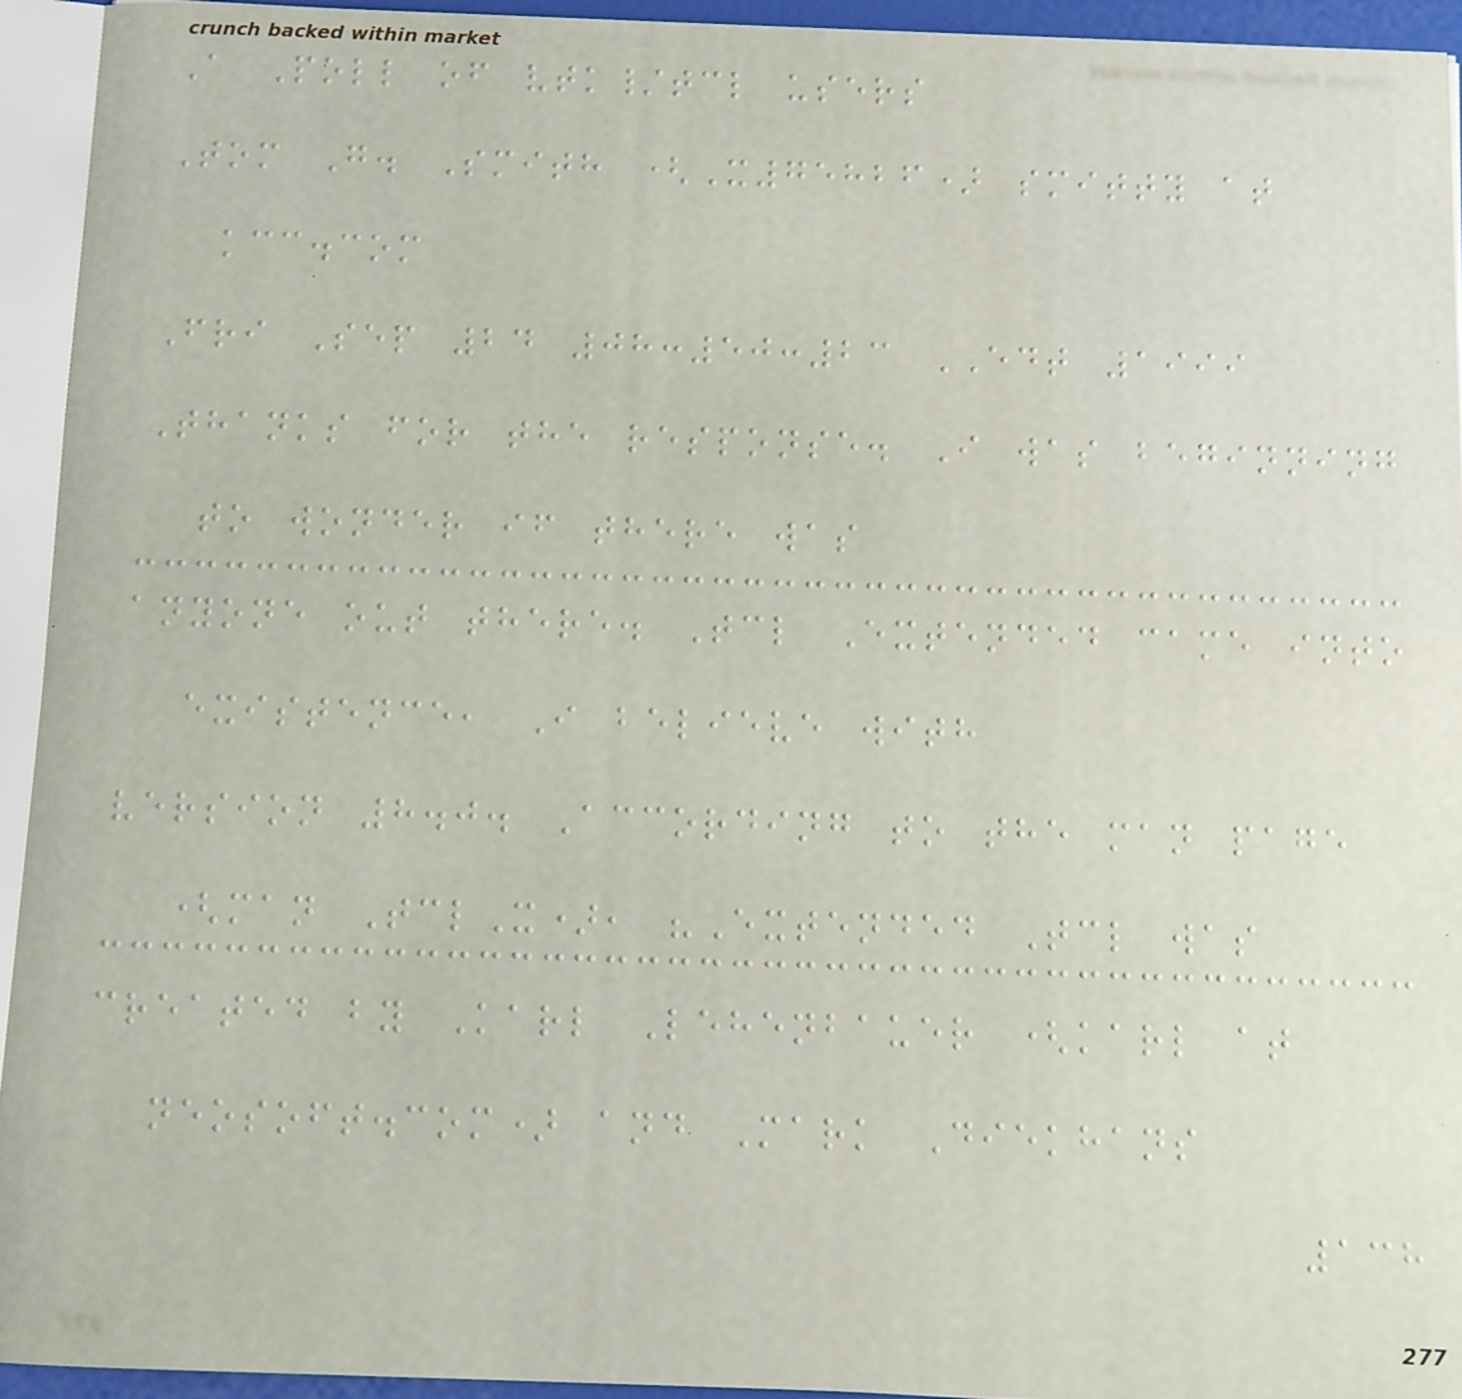A Poll of vtk/tcl users
Tom G. Smith (X75826) smitty at
kcc.com
Fri Sep 24 08:50:23 EDT 1999
Thanks for the response. I was beginning
to wonder if there was
anyone out there. Tcl Extended came into
existence, I believe with
version 8.0. According to the man page
(man TclX), "Extended Tcl was
created by Karl Lehenbauer (karl at
neosoft.com) and Mark Diekhans
138
